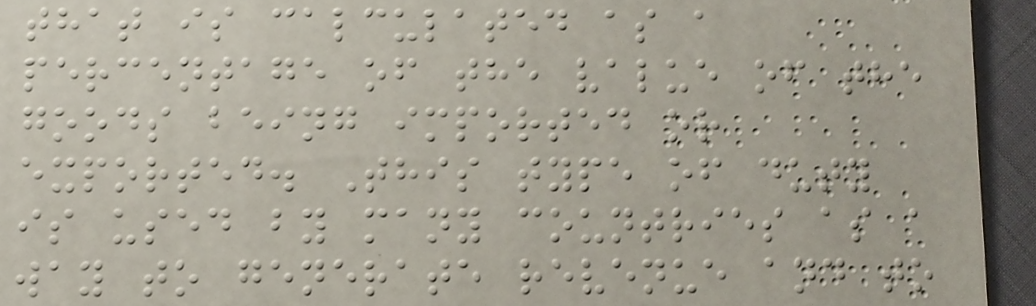that is calculated as a
percentage of the value of the
goods being imported or
exported. This type of duty
is used by many countries as a
way to generate revenue and to
